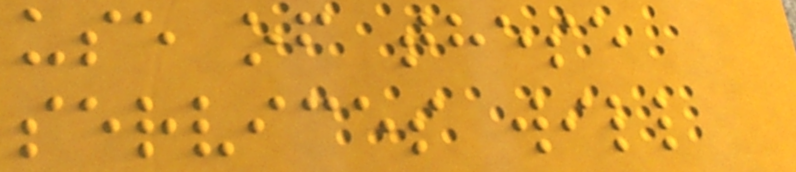use of these
services will
